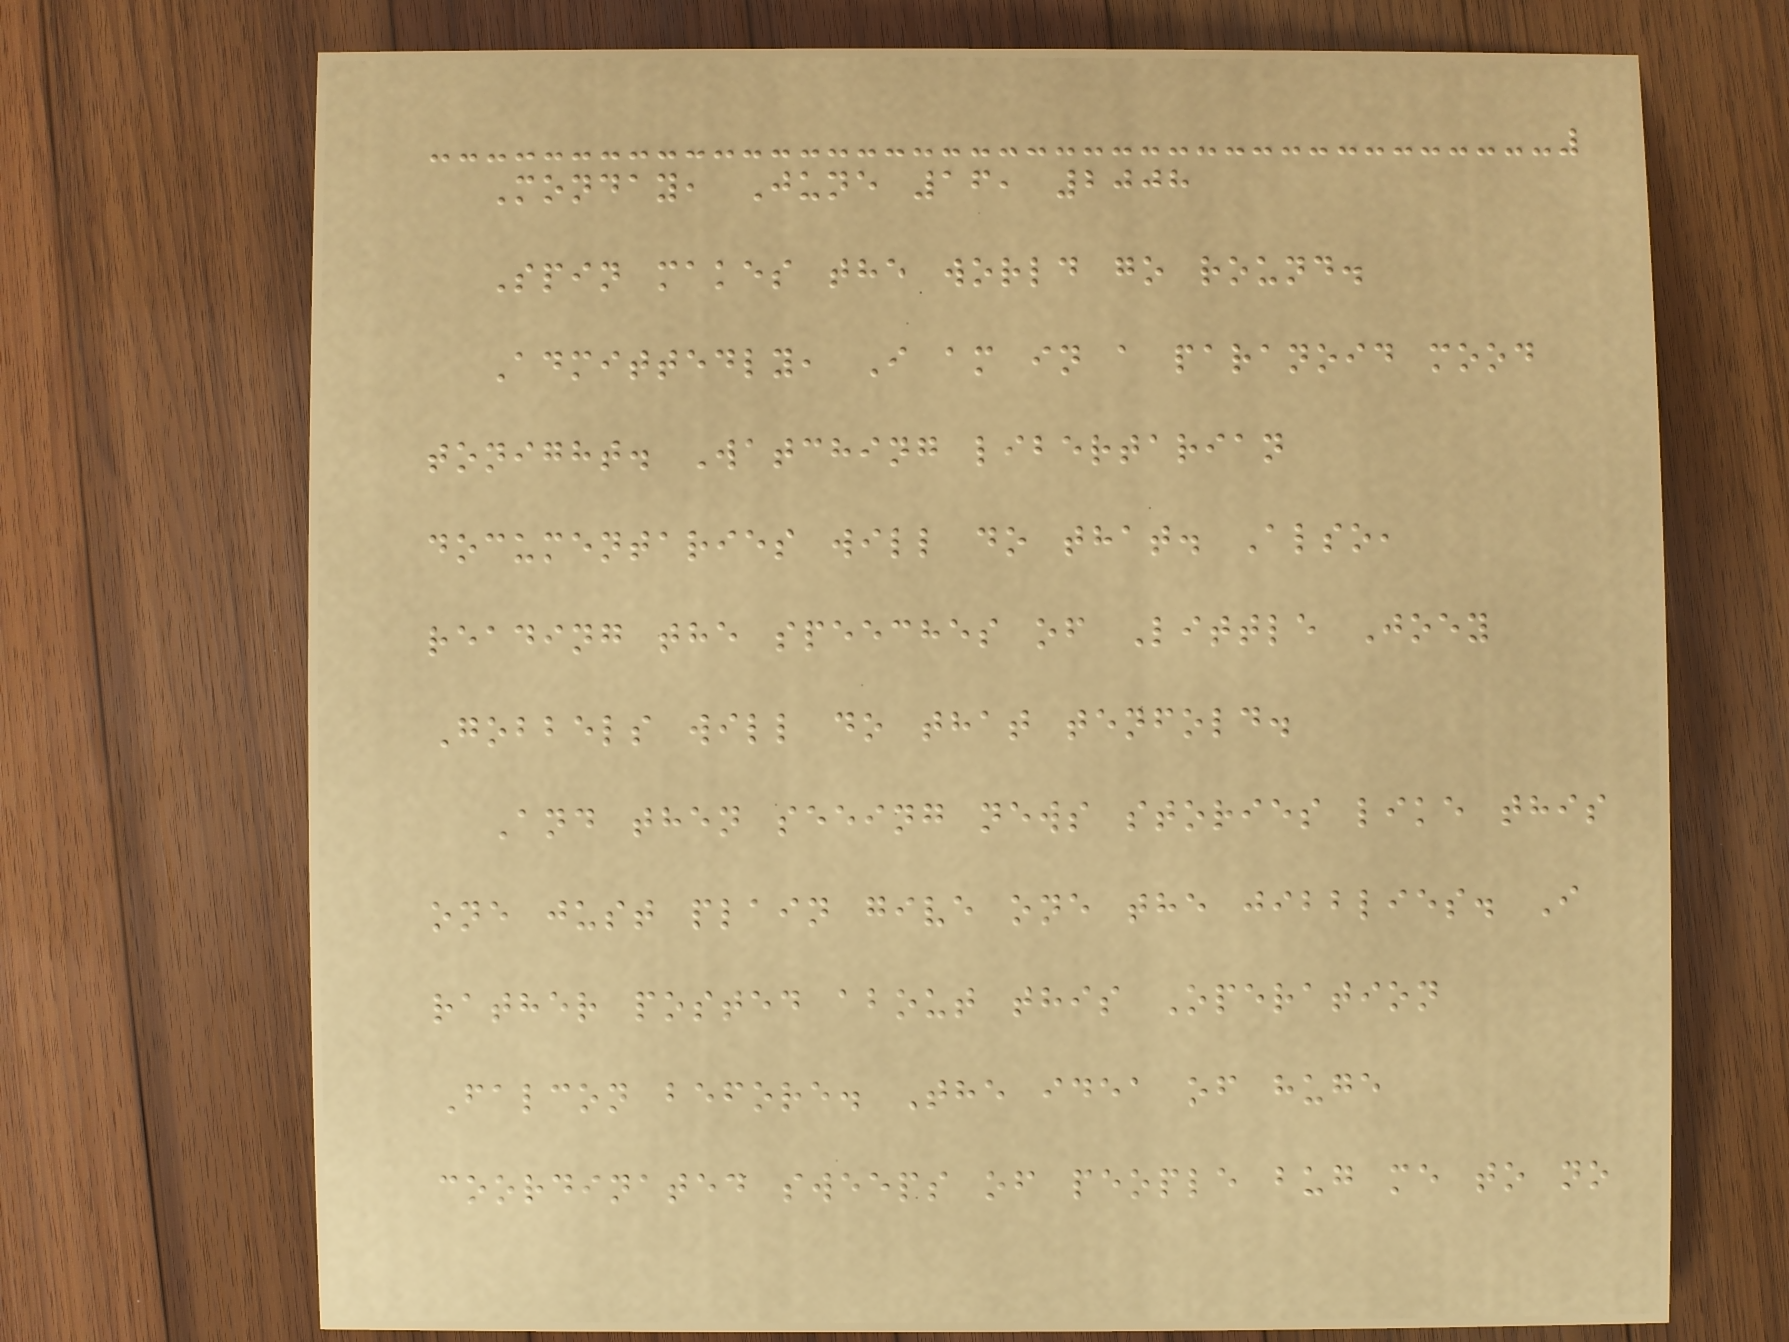Monday, June 16, 2008
Spin makes the world go round.
Admittedly, I am in a paranoid mood
tonight. Watching libertarian
documentaries will do that. Also,
reading the speeches of Little Joey
Gobbels will do that tenfold.
And then seeing news stories like this
one just plain give one the jibblies. I
rather posted about this Operation
Falcon before. The idea of huge
coordinated sweeps of people bug me to no
